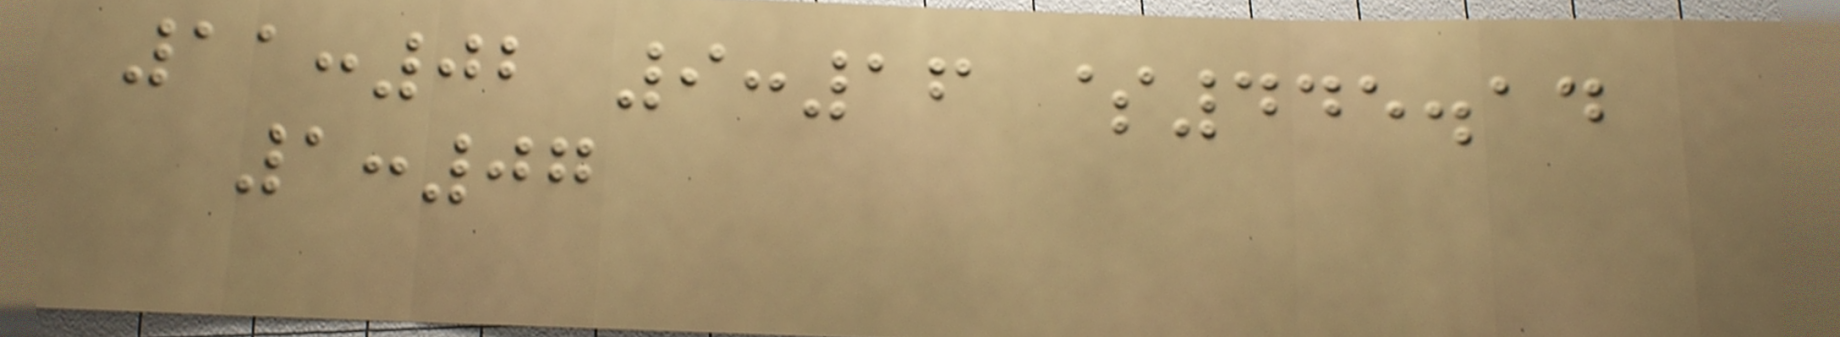11:02 9:16 $445.14
1:07
